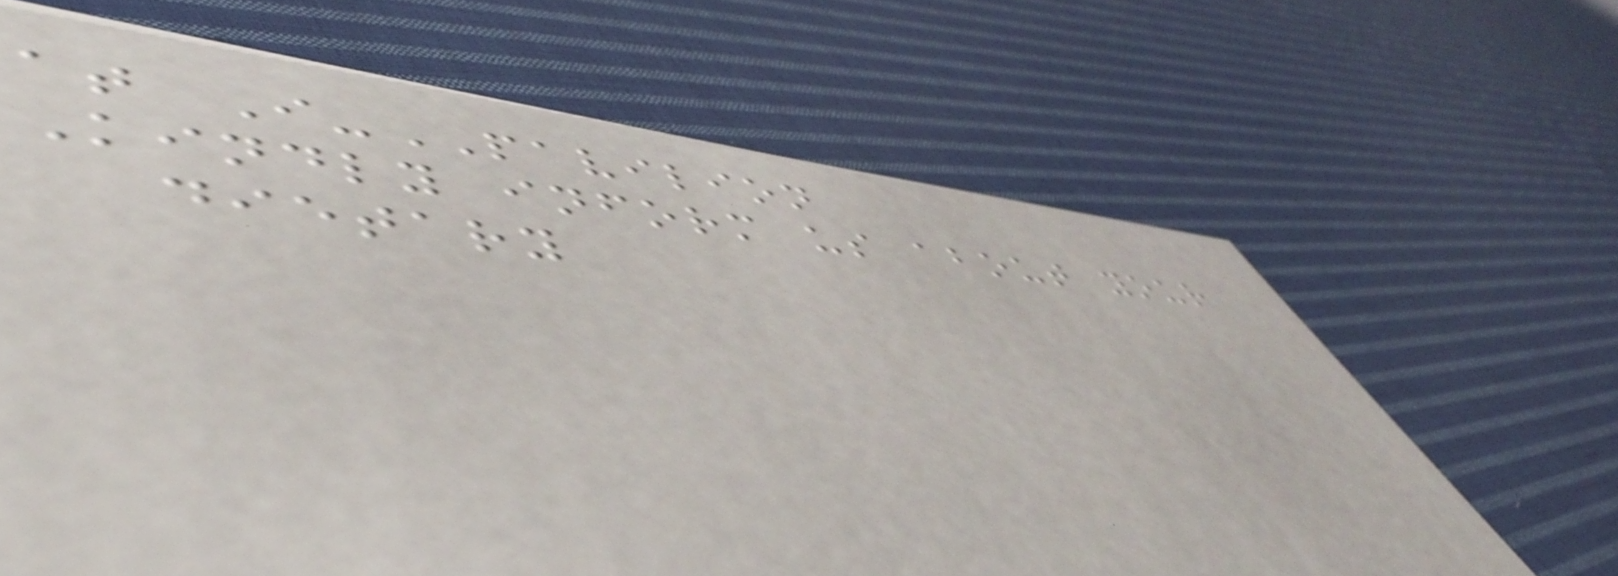at I-PAVILION
Kindly inform us about your
dietary
